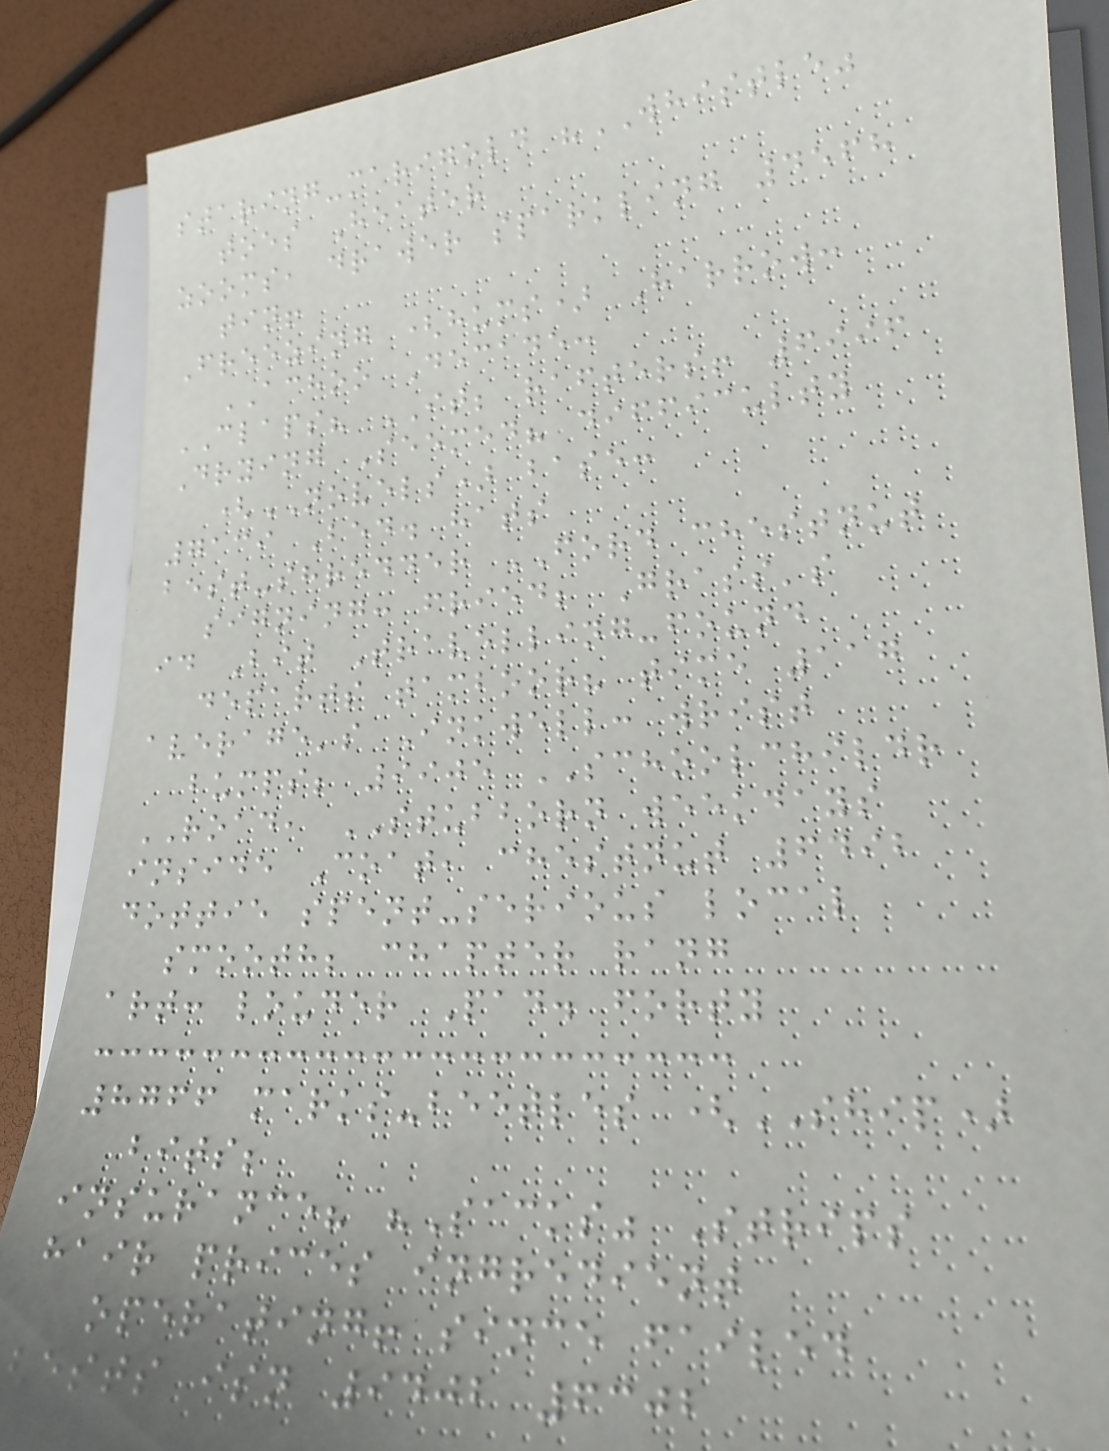staring-marigold "WHISTLE"
toes Heater
zooms, drawer sparkling 4568
tin!
Freezing (hums) Harrow:
ACHOO Decade:
CLAPS? IT; rafters! 6996
Drying Seemed? difficulty
(NOVELS) base:
7139 Bed. hats
best-shredder FORD chestnut
signing: fried; Grass's
id Bit Travelling-found
departs tamboor? time 117
average's Inkwell: wrist
bumps; 9905 SCHOOLCHILDR
ROAD, STUBBORN weekdays
inside Coat, chestnut 6492
dottie spent-serious local
smooth; chapter rang
art: louder Pad. forty
8766 marks-beetles (SHIP)
bits;
insurance? "Sacks" Strips
hair prices ingredient
operating! since failed
vests isn 9402 6302
